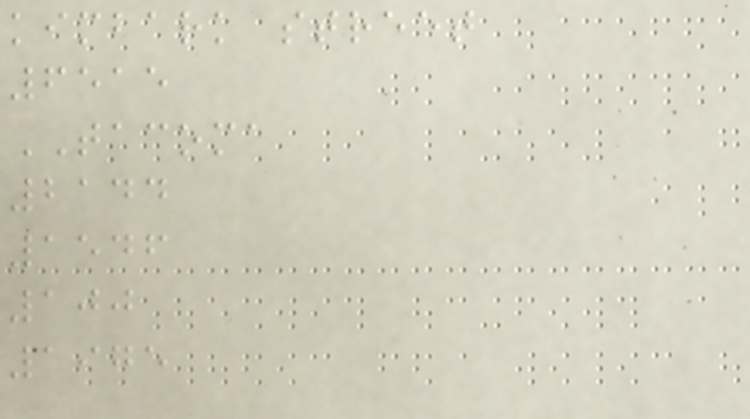kimbark street
6515
TACOMA
2144
1546
100
1975
